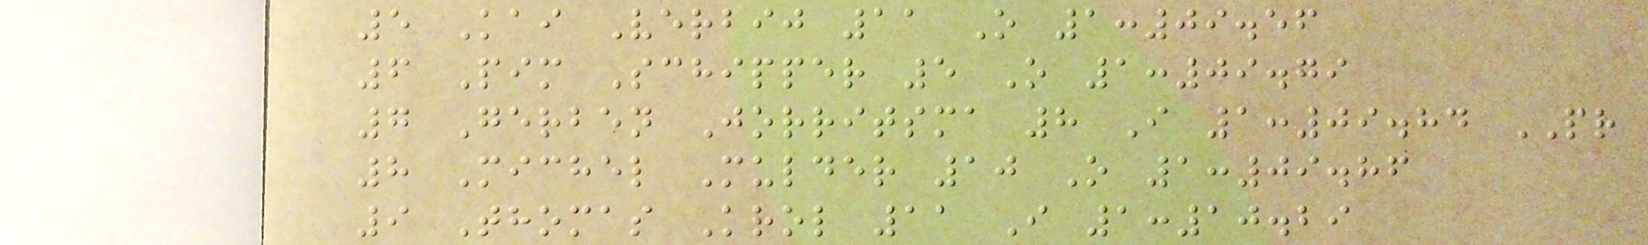5 Kai Verbij 11 O 1:09.56
6 Pim Schipper 5 O 1:09.79
7 Gerben Jorritsma 8 I 1:09.84 PR
8 Michel Mulder 10 O 1:09.86
9 Thomas Krol 11 I 1:10.29
